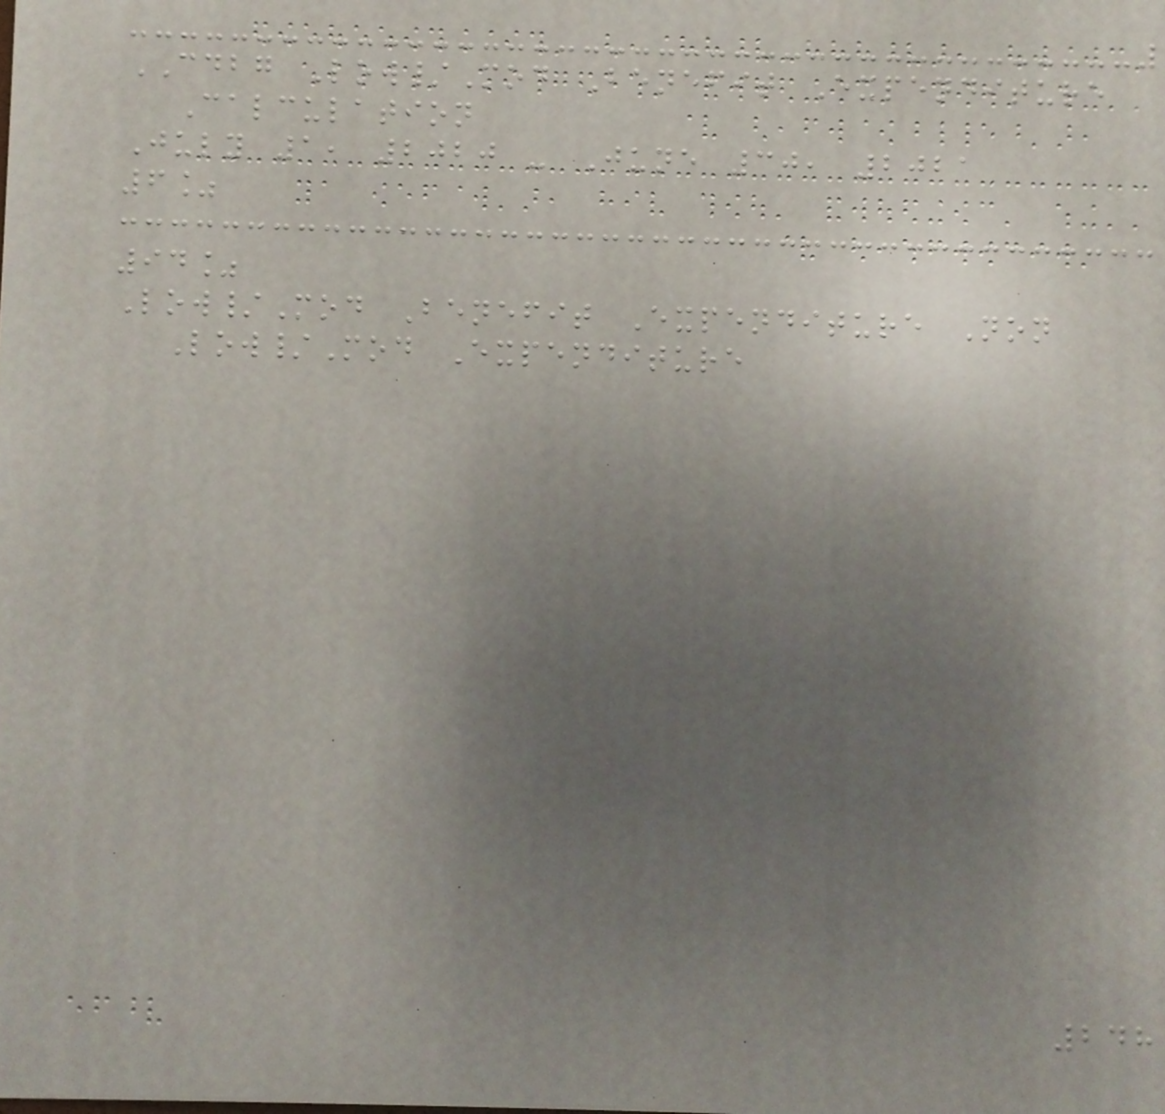CDBG Low/Mod Benefit Expenditure
Calculation
July 1, 2020 - June 30, 2021
6%
94%
Low/Mod Benefit Expenditure Non
Low/Mod Expenditure
248
